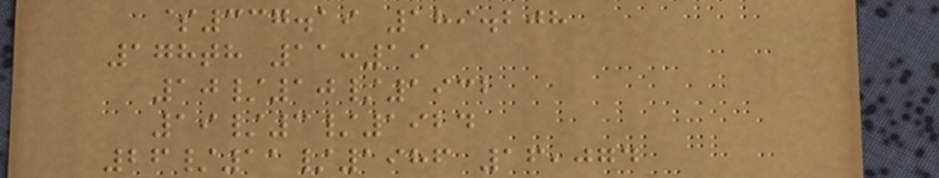$337.19 189.208
178th 11:19
10/10/1932
19/3/1924
26/11/1986 16,074
